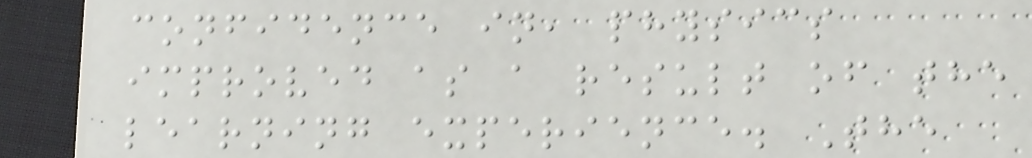confidence in, physics
improved as a result of the
learning experience. The
